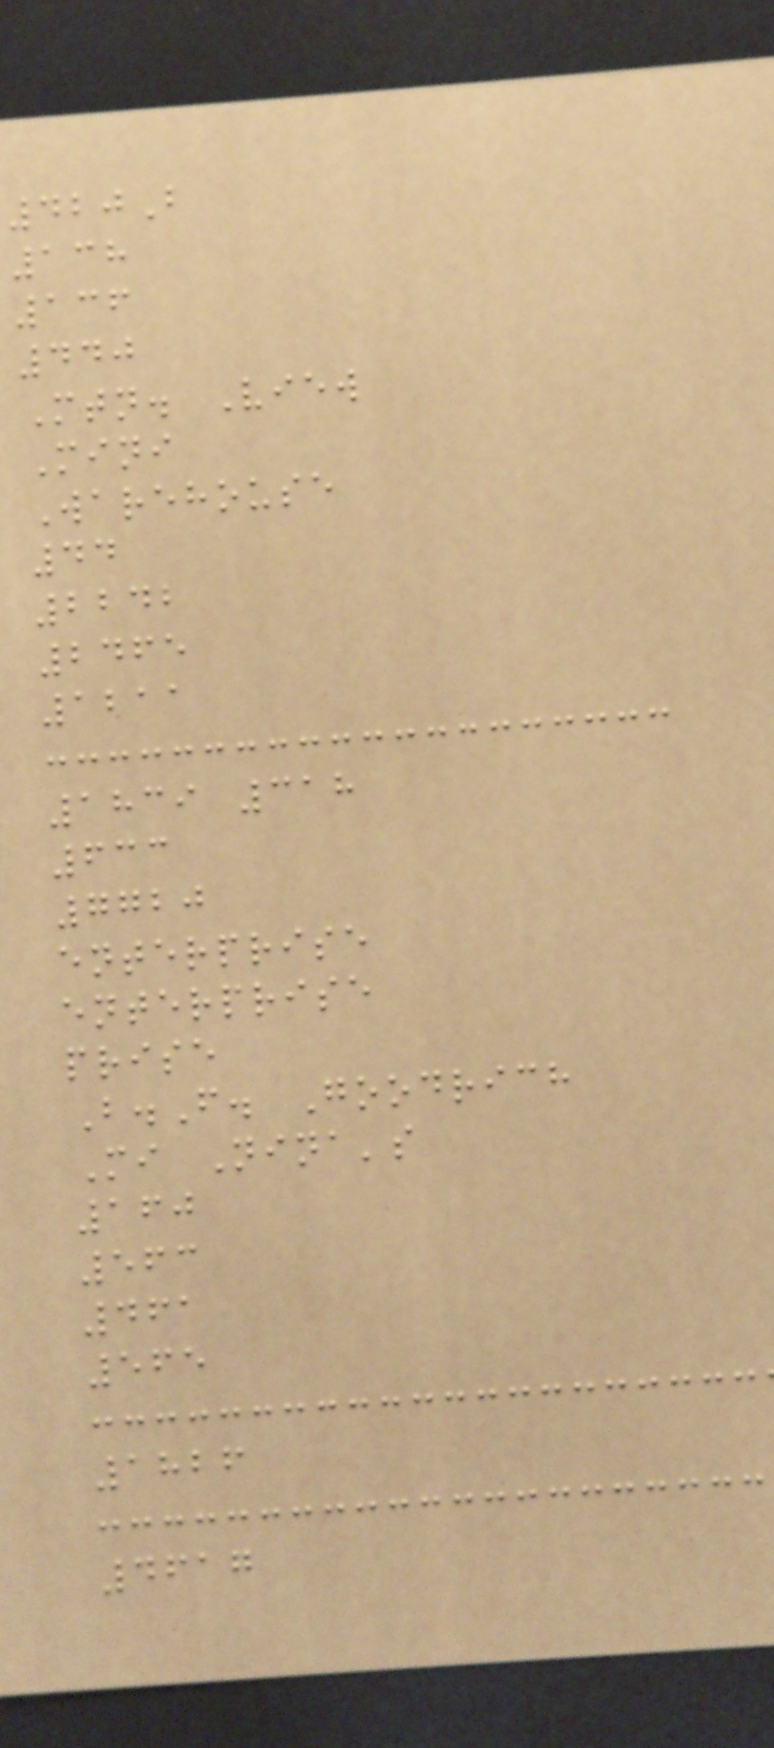420B
138
136
440
Mtn. View
Mini
Warehouse
44
2242
2465
1211
1839 318
633
7720
enterprise
enterprise
prise
B.F. Goodrich
Mi Nina's
160
563
461
565
1826
4617
